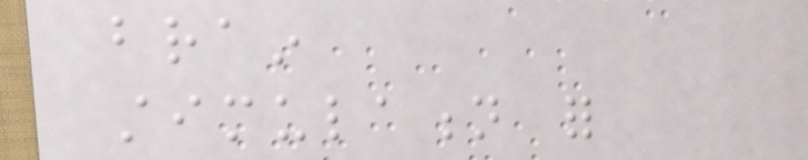brain
stimulation for
